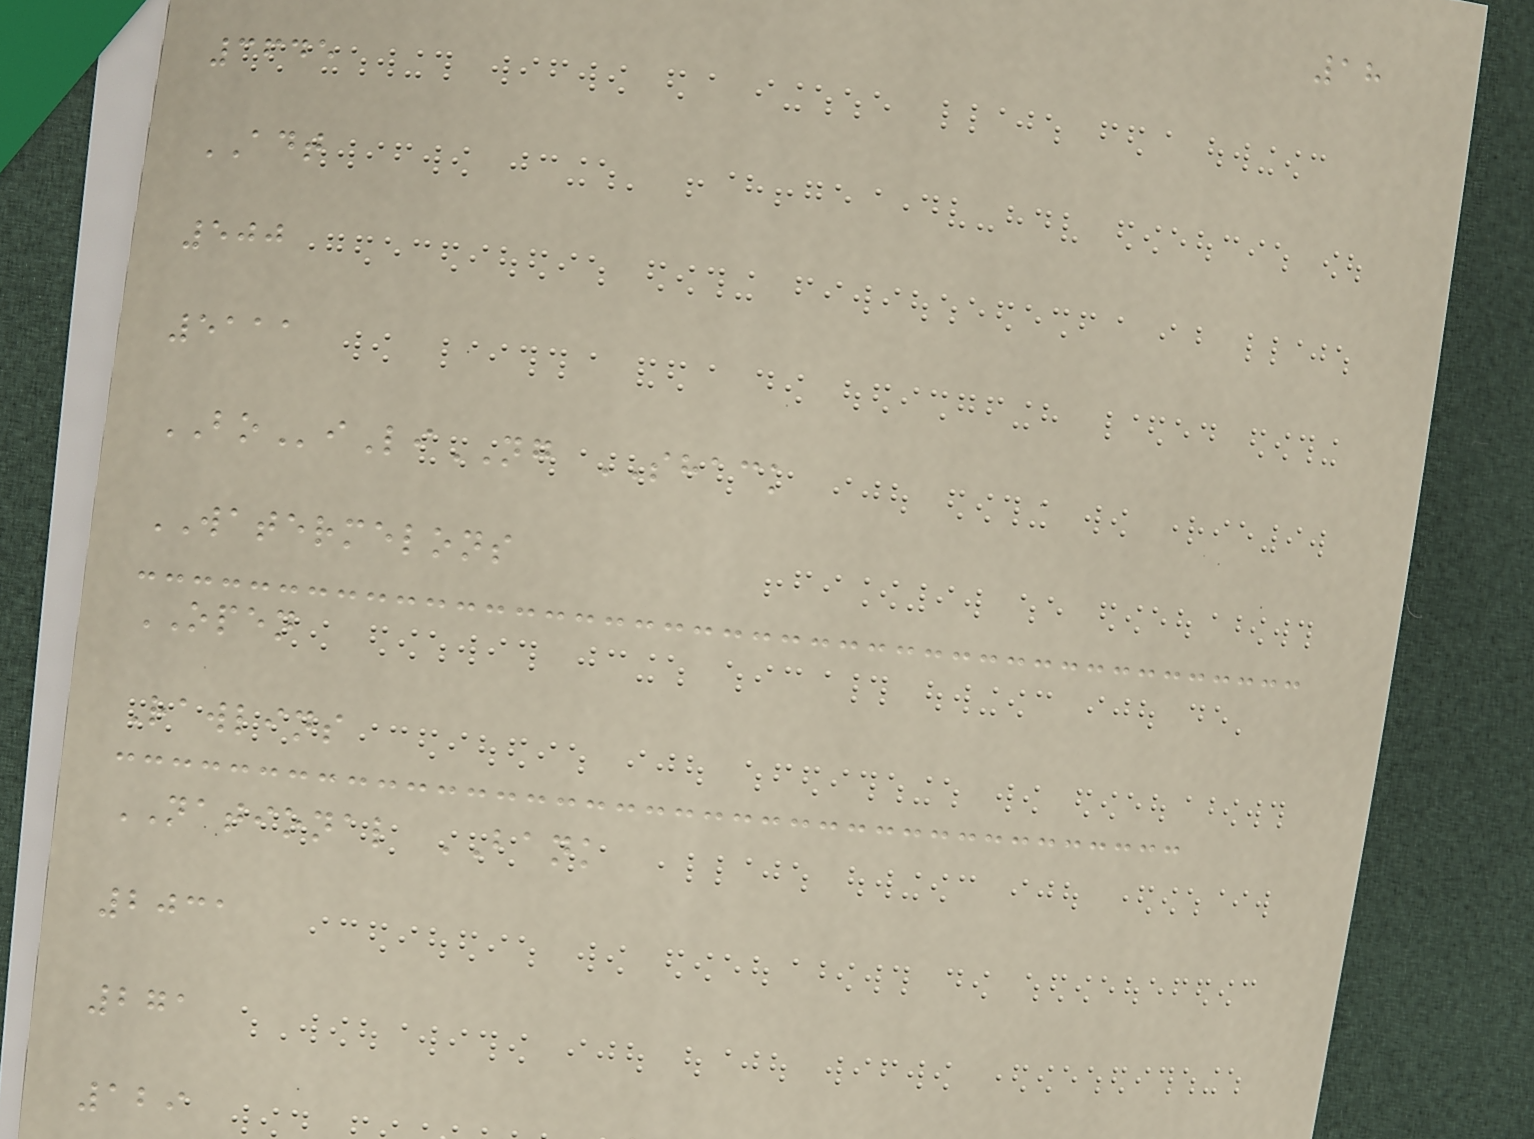18
3645
ADT
500
5111
BOiLiNG SHACK
WATERMELONS
OPEN
Rawlins
NATIONAL BANK
2031
271
129
